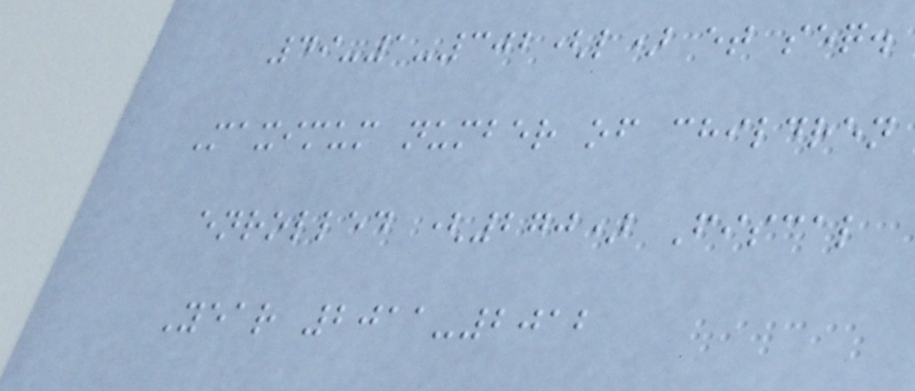49-1-302(l) et seq.
Maximum number of children
enrolled (270) Fiscal
Year 2011-2012
